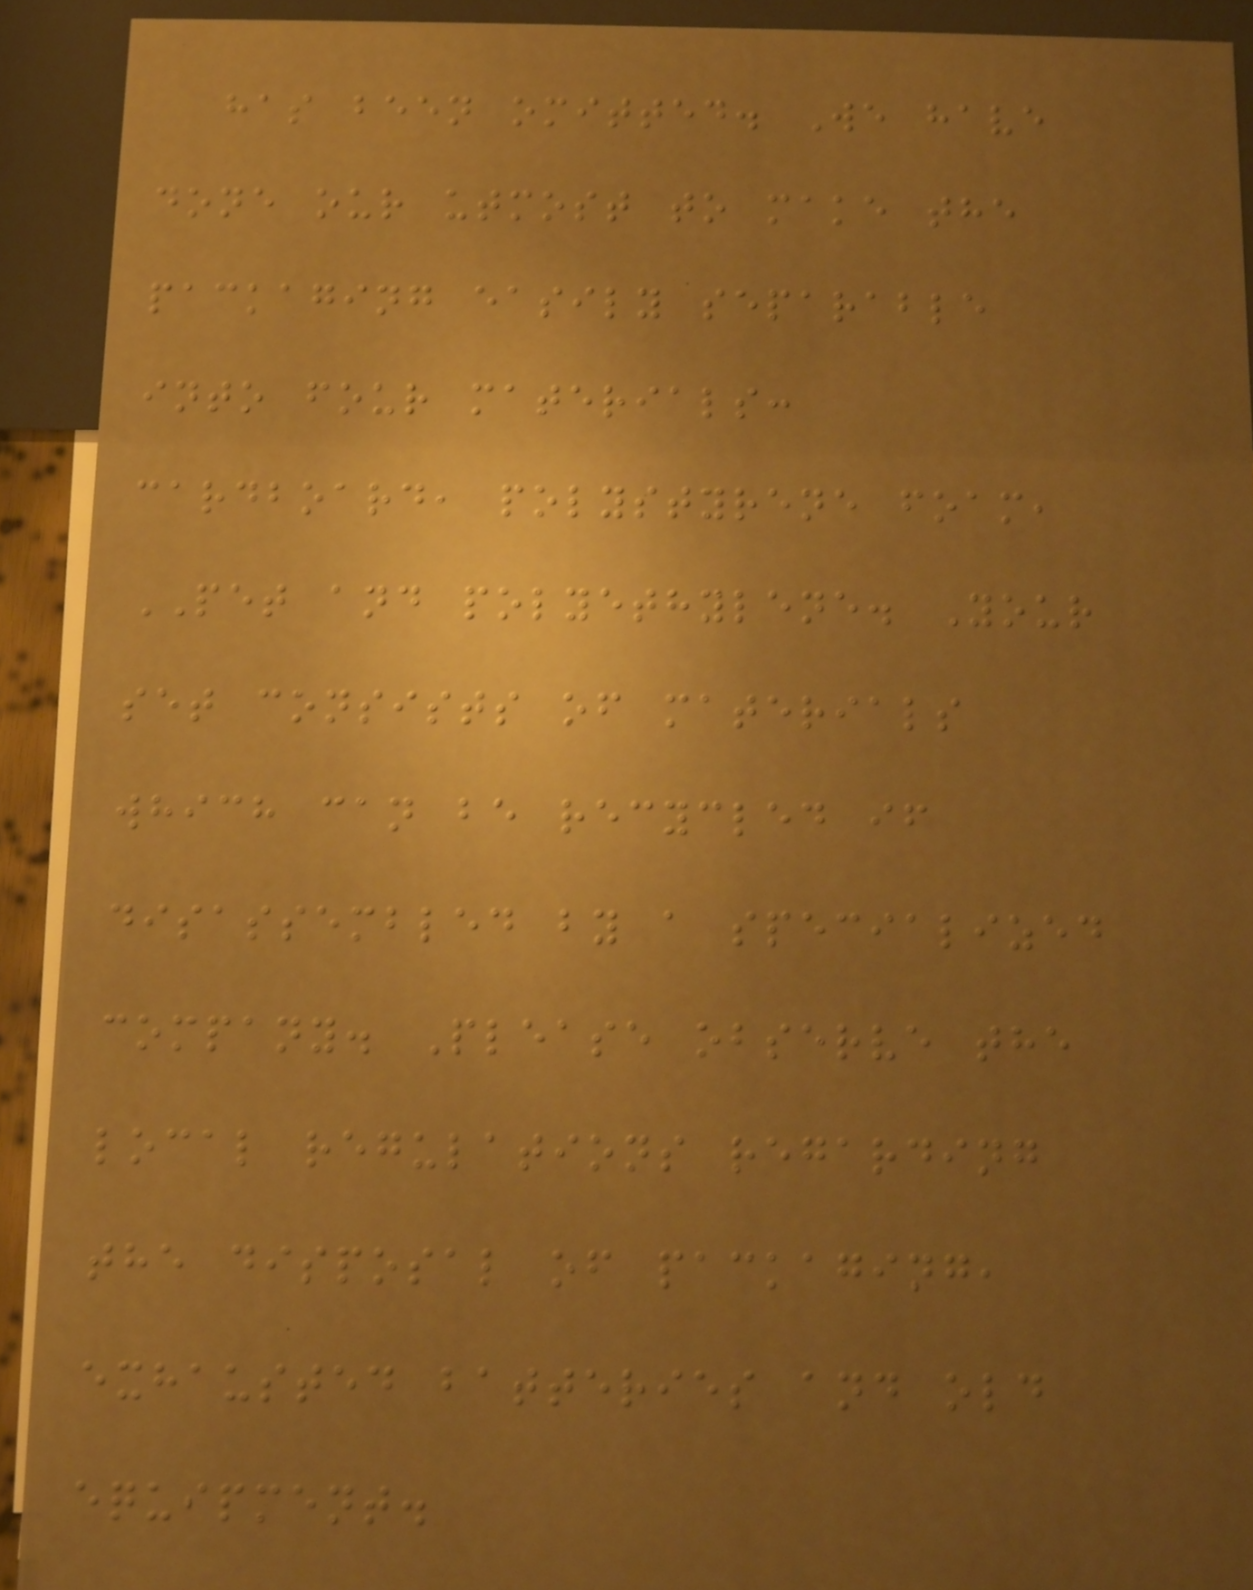has been omitted. We have
done our utmost to make the
packaging easily separable
into four materials:
cardboard, polystyrene foam,
PET and polyethylene. Your
set consists of materials
which can be recycled if
disassembled by a specialized
company. Please observe the
local regulations regarding
the disposal of packaging,
exhausted batteries and old
equipment.
